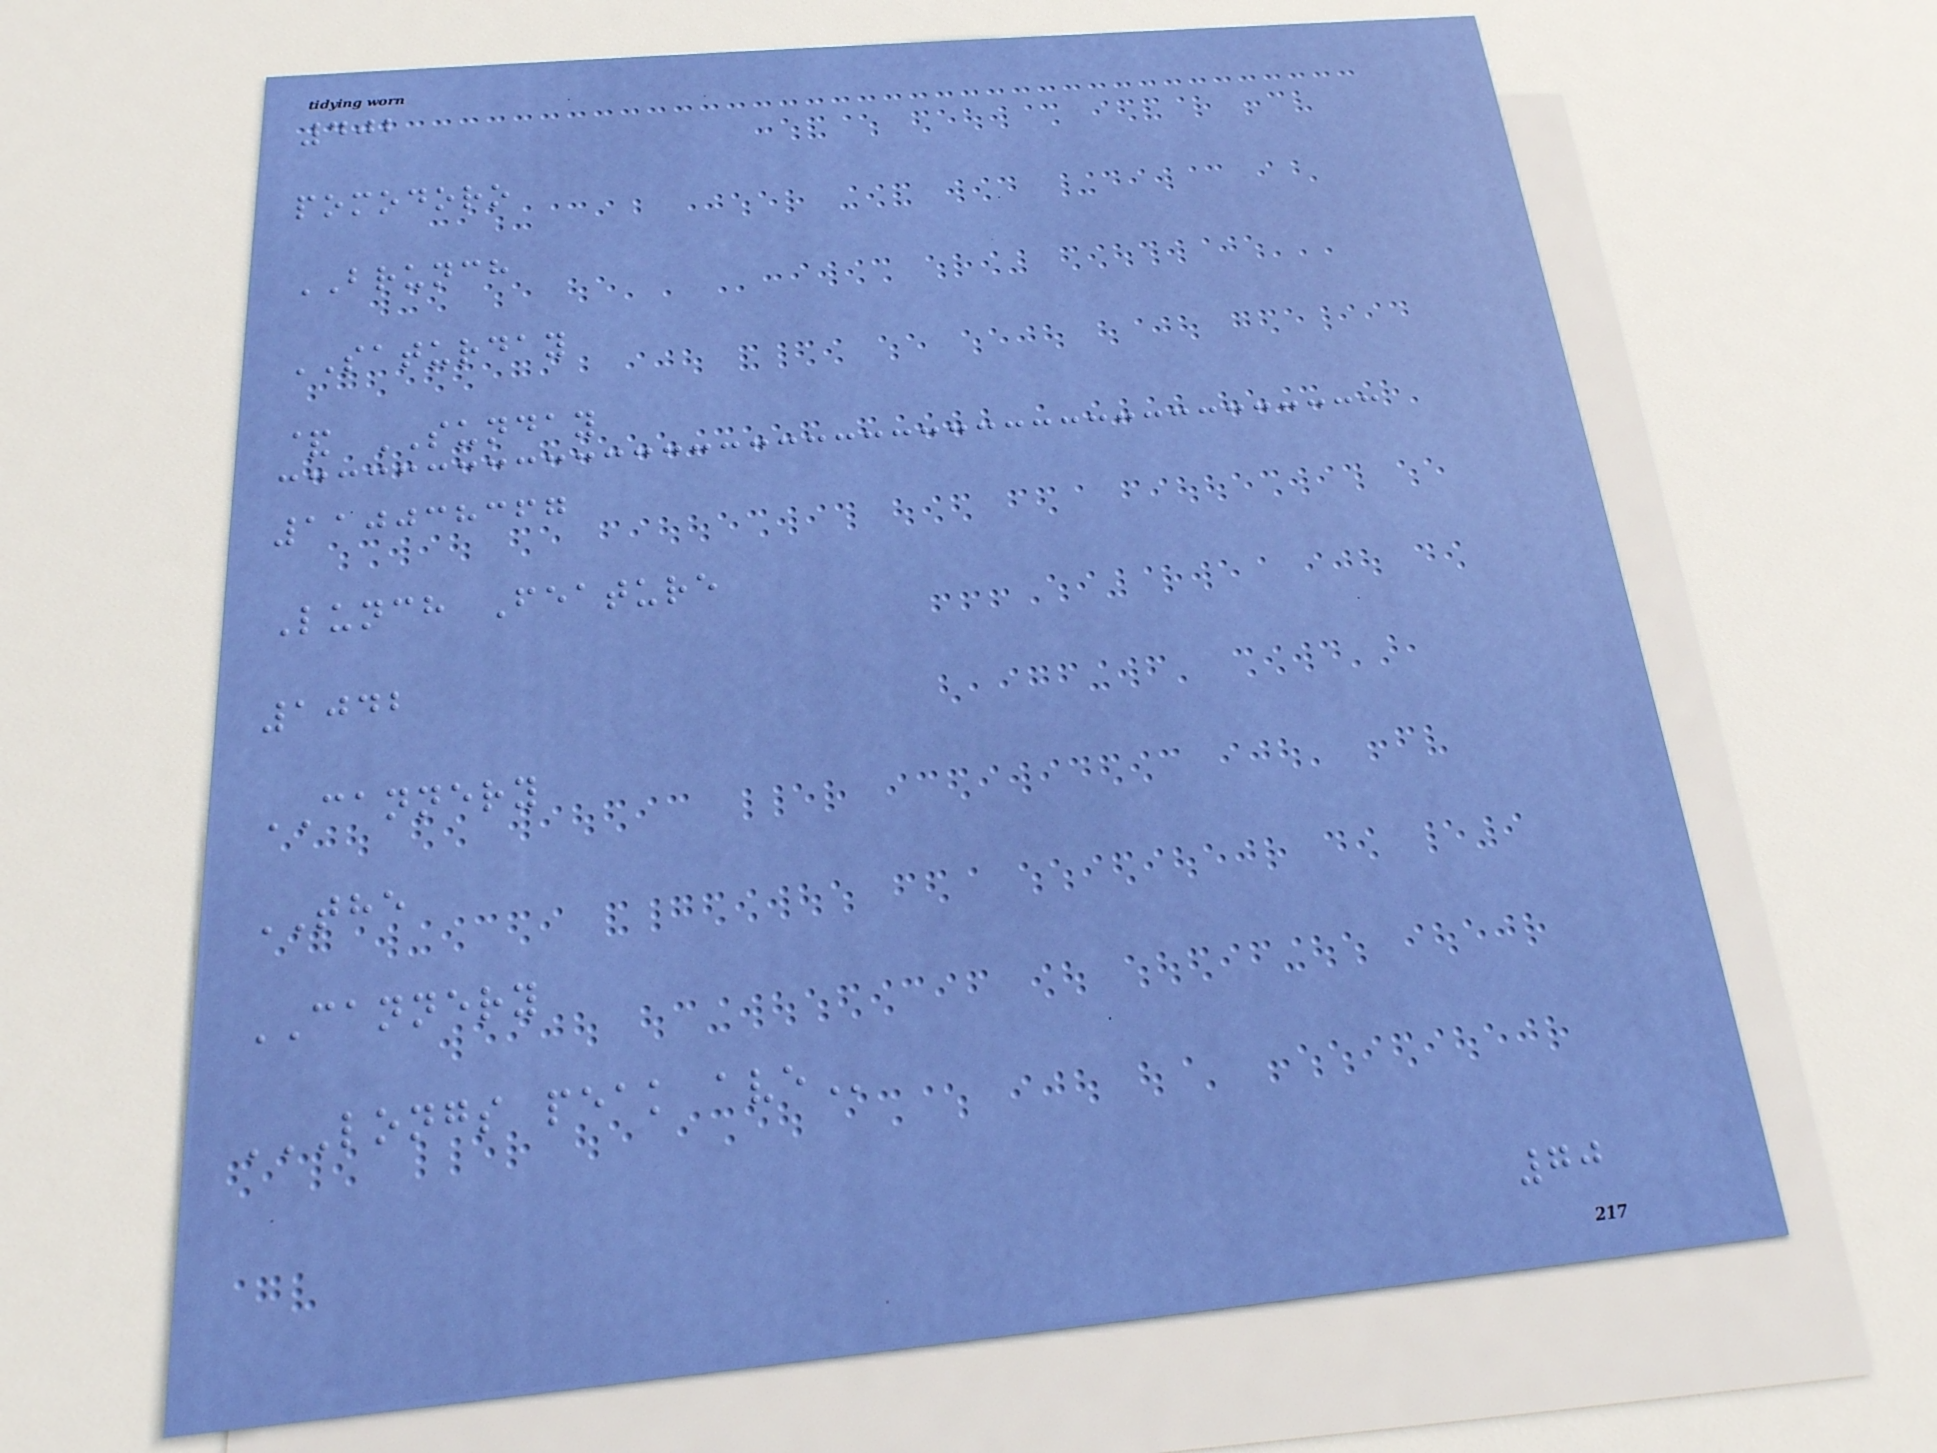402
pomodoro
BRUNCH
SATURDAY
& SUNDAY
110038367
Lunch Feature
1042
CANNERY
THE
CANNERY
LONGS PEAK AVE
70
